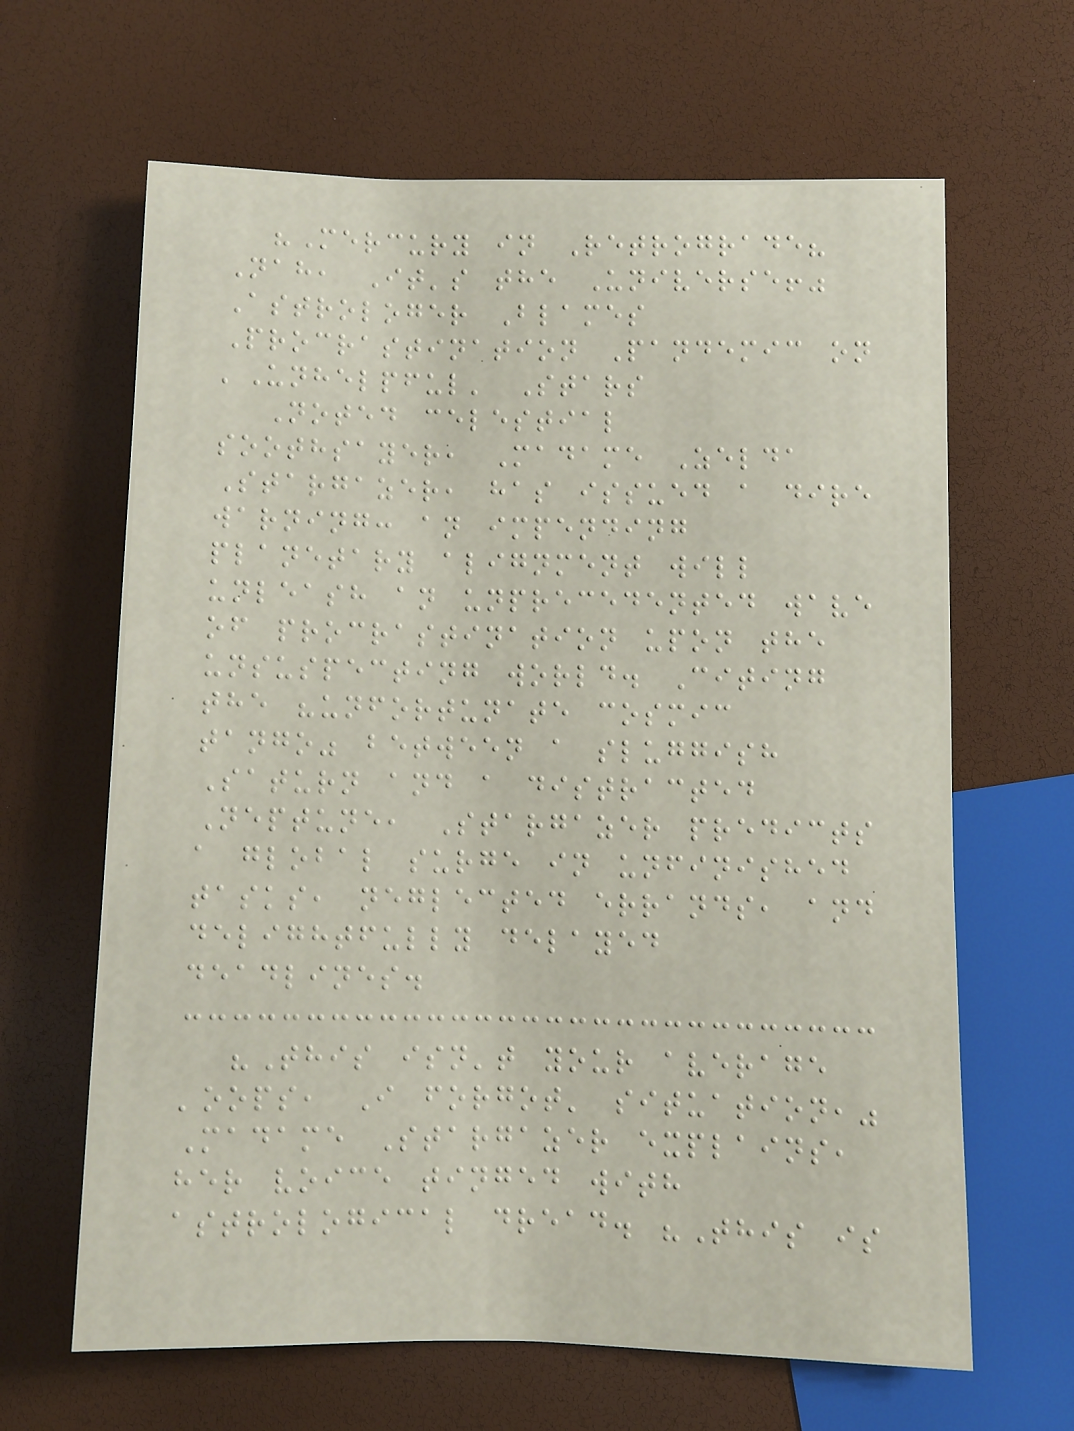"Mercury in Retrograde?
Nah, It's the Universe!"
Astrologer Blames
Procrastination Pandemic on
'Unhelpful' Stars
Noted celestial
soothsayer, Madame Zelda
Stargazer, has issued a dire
warning: an impending
planetary alignment will
unleash an unprecedented wave
of procrastination upon the
unsuspecting world. Citing
the "unfortunate cosmic
tango" between a sluggish
Saturn and a distracted
Neptune, Stargazer predicts
a global surge in unfinished
tasks, neglected errands, and
delightfully delayed
deadlines.
"This isn't your average
'oops, I forgot' situation,"
Madame Stargazer explains,
her voice tinged with
astrological dread. "This is
